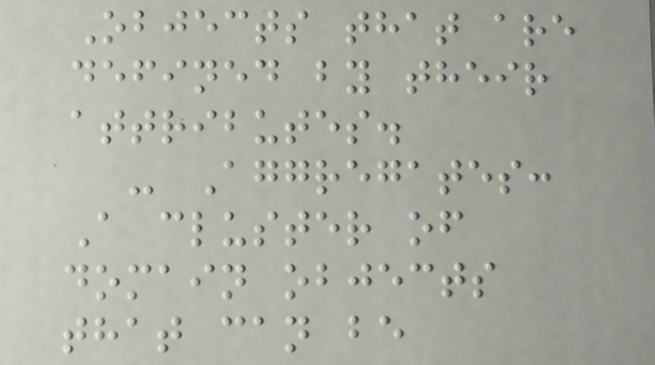Objects that are
defined by their
attributes.
- Aggregates:
A cluster of
domain objects
that can be
